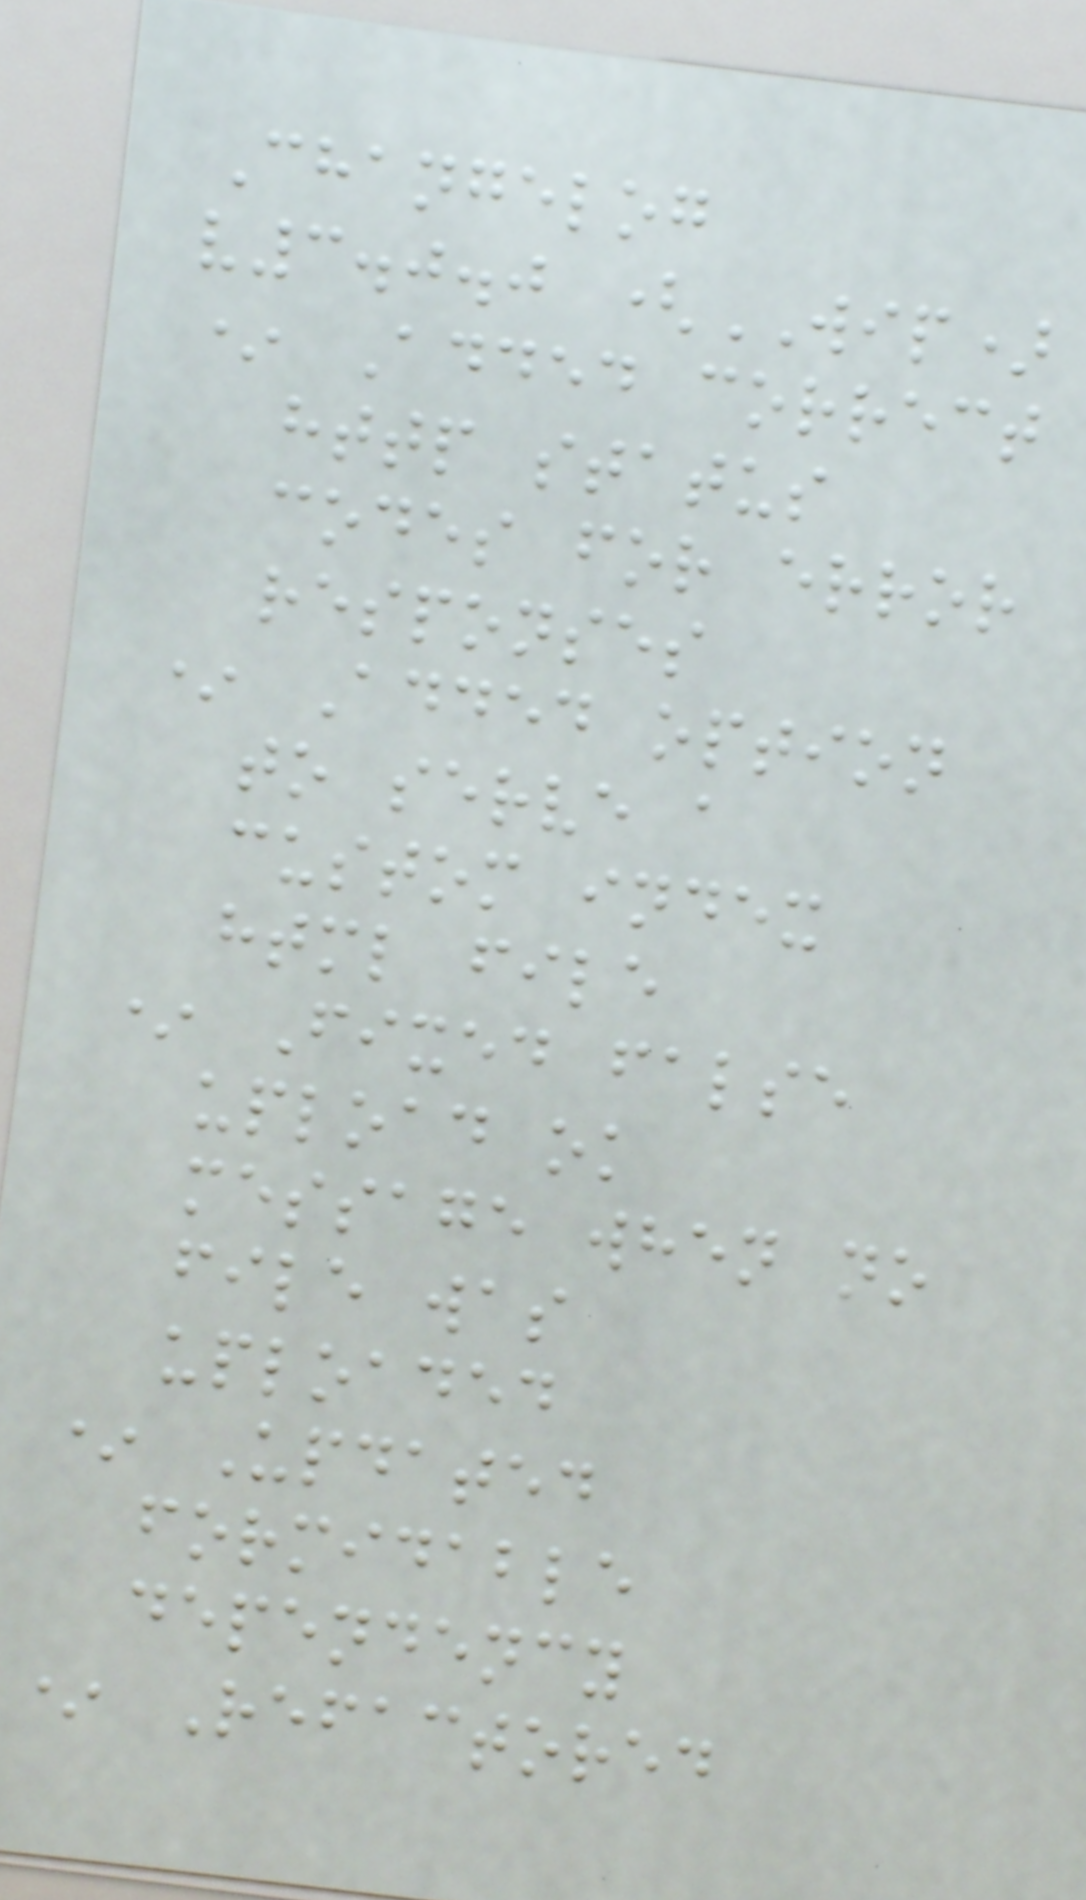Changelog
v3.0.0 (WIP)
* Added correct
http status
codes for error
responses
* Added option
to serve a
custom index
html file
* Fixed false
upload ok
message when no
file was
uploaded
* Updated
formidable
dependency
* Refactored
